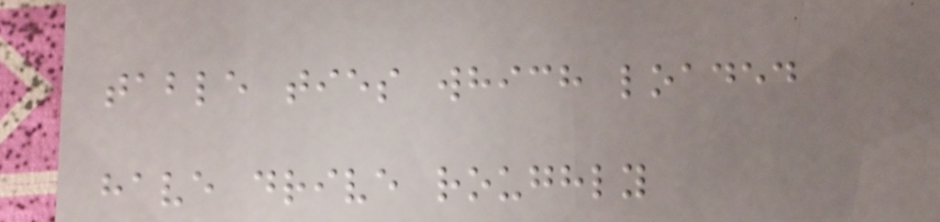table ties which loaded
have drive roughly
